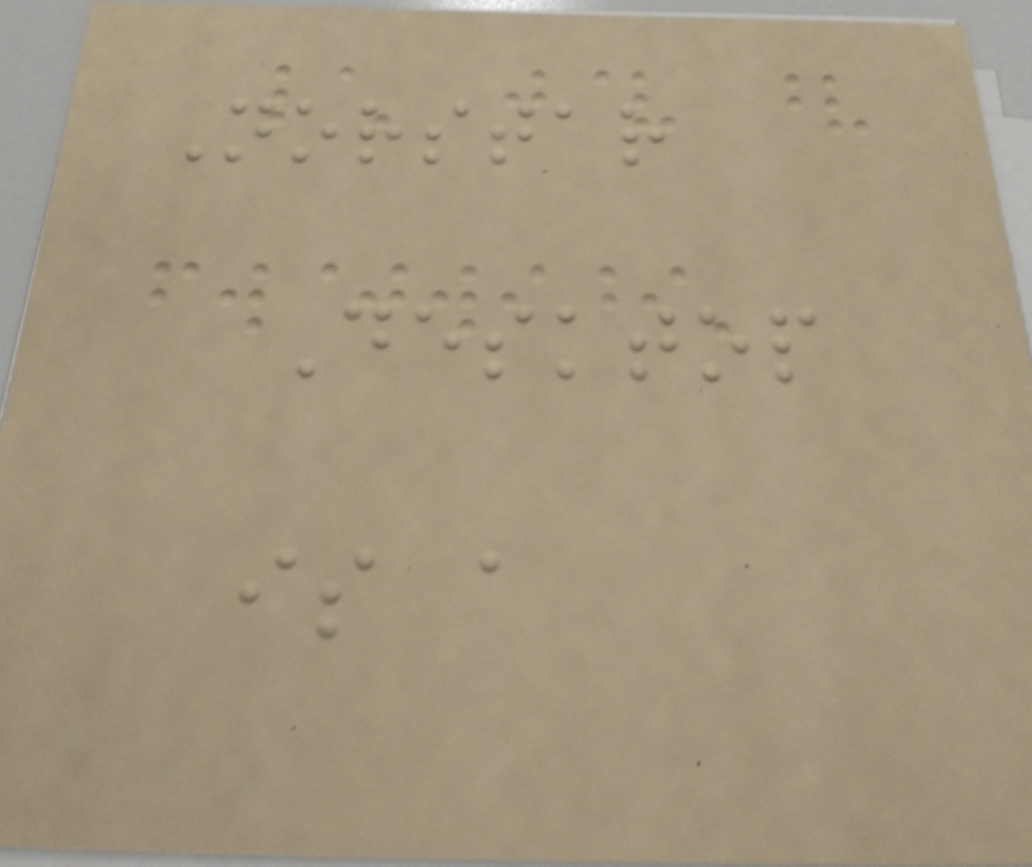Norstar
Desktop
is a
